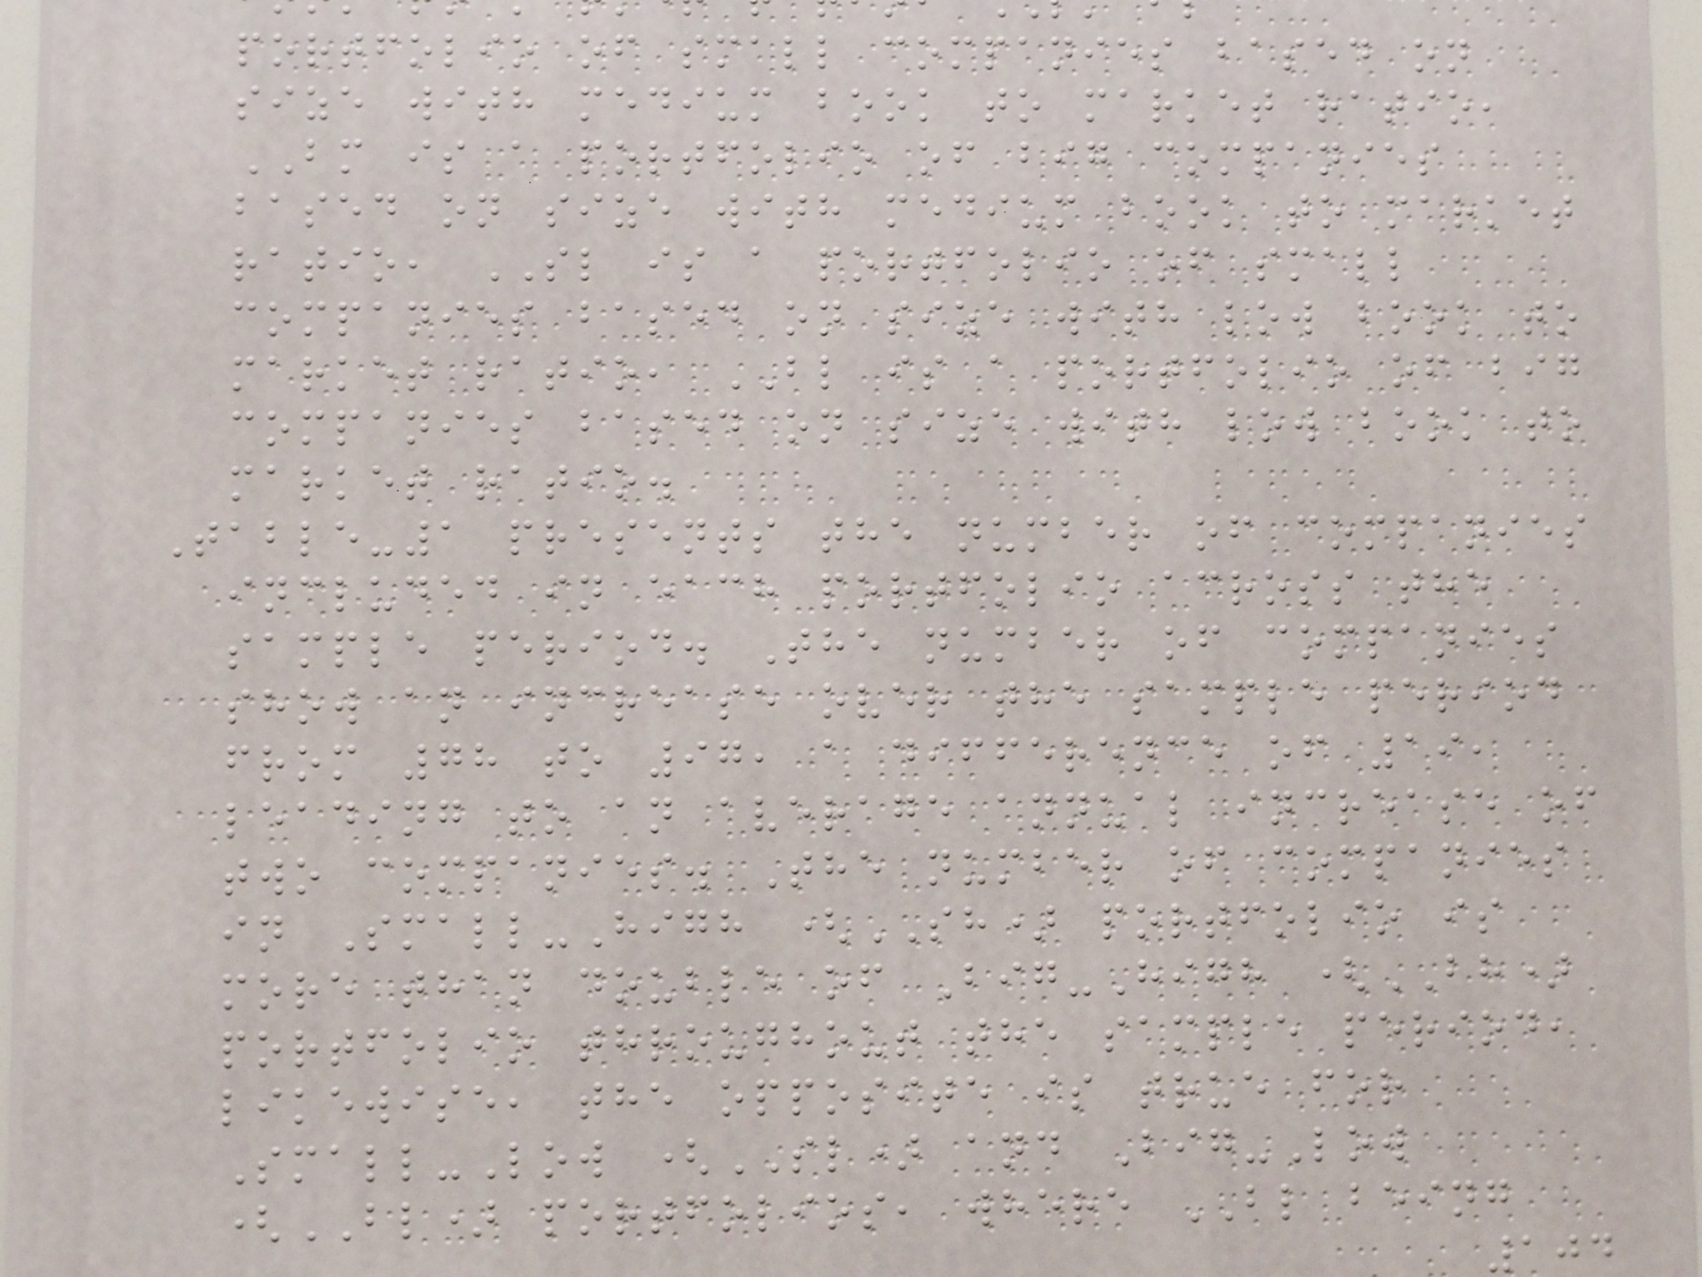portfolio of small companies based on
size with medium book to market ratio,
BM is a portfolio of big companies
based on size with medium book to market
ratio, SL is a portfolio of small
companies based on size with low book to
market ratio, BL is a portfolio of big
companies based on size with low book to
market ratio.
Table-1 presents the number of companies
included in each portfolio across the
sample period. The number of companies
show an increase over the sample period
from 78 to 97, a difference of 19,
leading to an average annual increase of
two companies. The number of companies
in Small-High (SH) portfolio is
more than double of Big-High (BH)
portfolio throughout the sample period,
likewise, the opposite is true for
Small-Low (SL) and Big-Low
(BL) portfolios, where BL being
104
